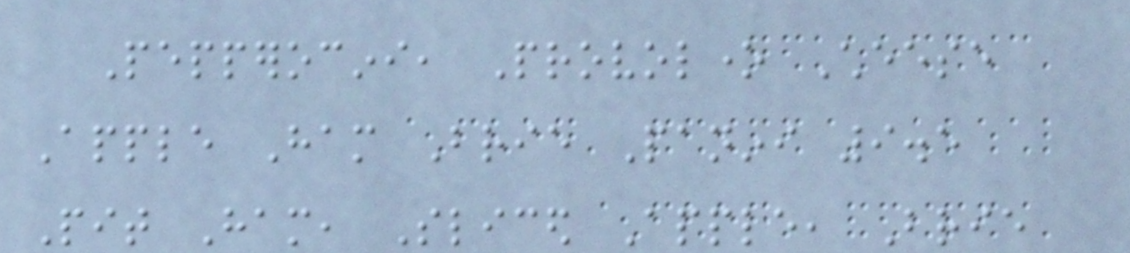Pepperocini, Provolone Cheese
Apple Ham Brie Panini 9.5
Pit Ham, Sliced Apple, Brie
